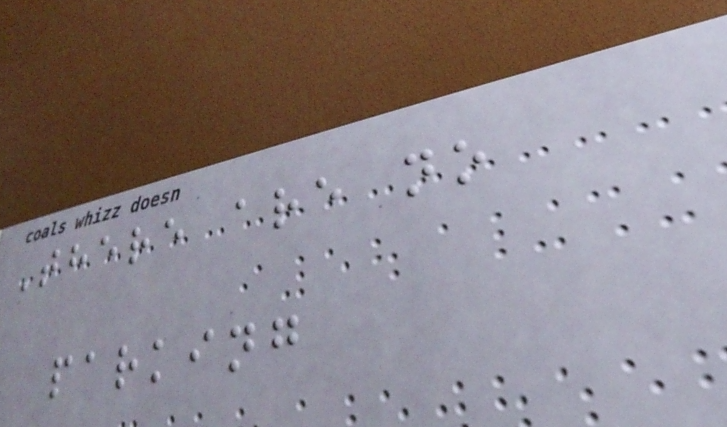There are no
parking
